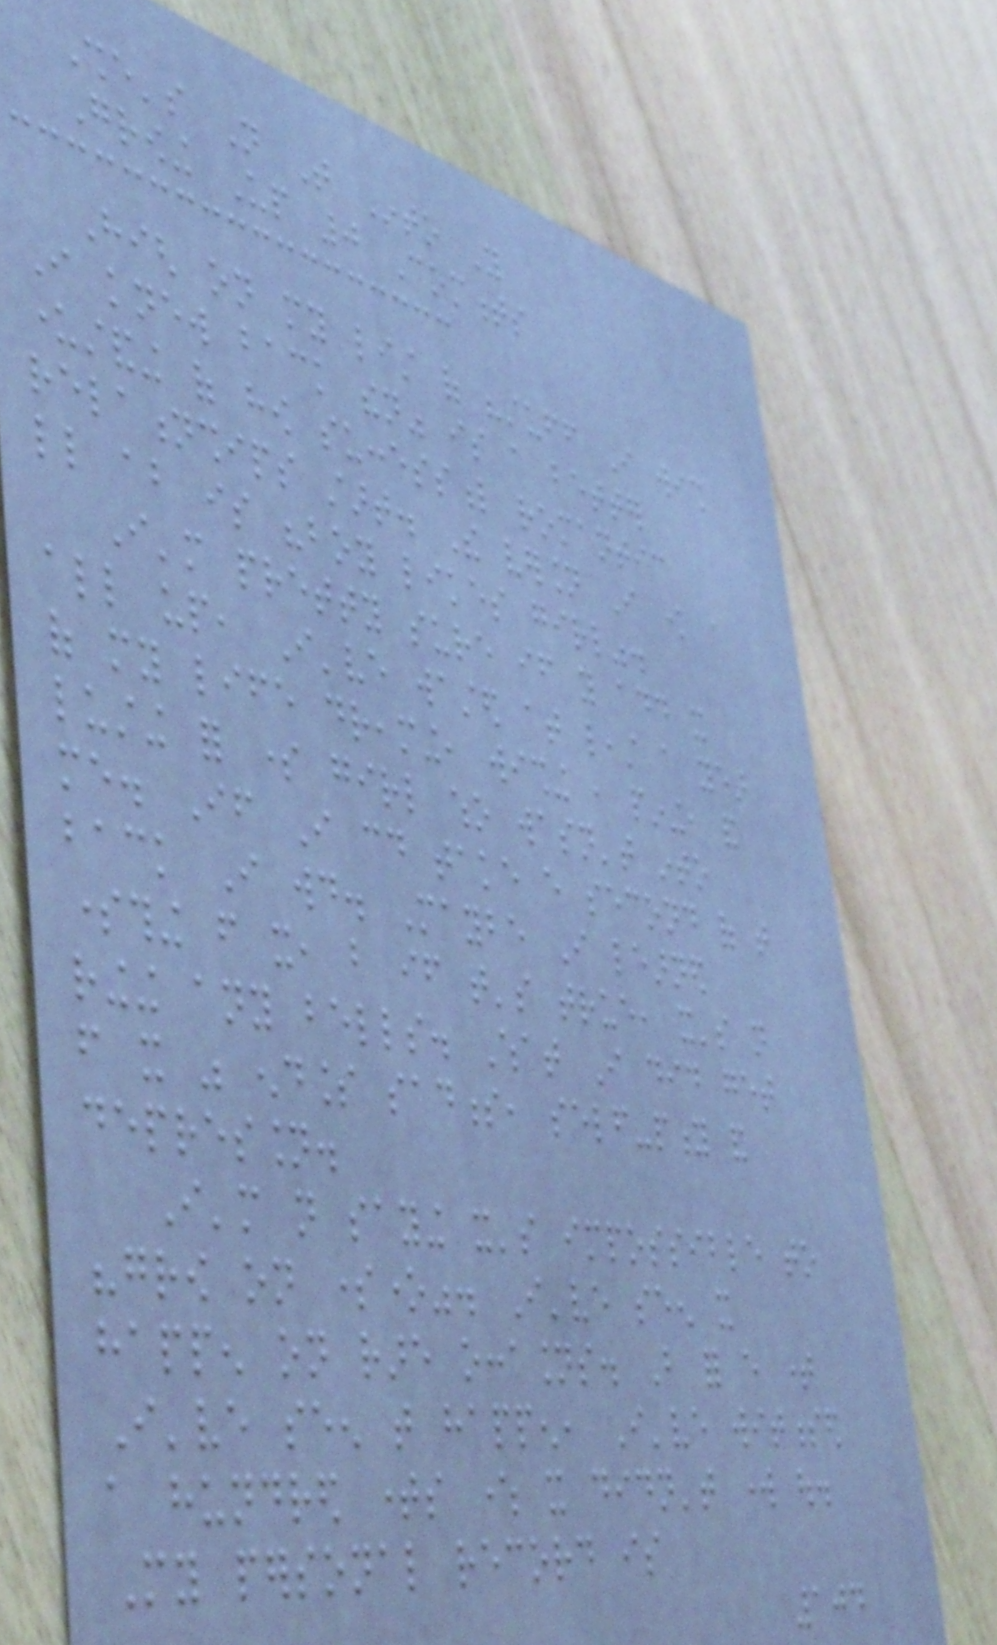She's Not That Into You
Growing Up 0 Comments
High on my list of "stuff I wish
I knew back then" is a better
understanding of how successful romantic
relationships start. The version I know a
little about is "boy likes girl".
I'm pretty sure if you add it
all up, I've wasted at least a year
of my life dreaming, wishing , pining, and
lusting for some girl who wasn't into
me. If I could take every second of that
back I would. Maybe I learned
something from it, but if that's true, it's not
ringing any bells. What I did get
from it was endless sadness, self-pity and
depression.
I'm not saying it's impossible to
"grow on someone". I've seen it
happen on rare occasions. But for every time
I've seen that happen, I've witnessed
a hundred times where it didn't work out.
My personal record is
104
